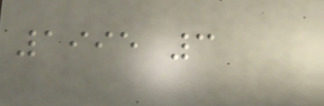1995 3
